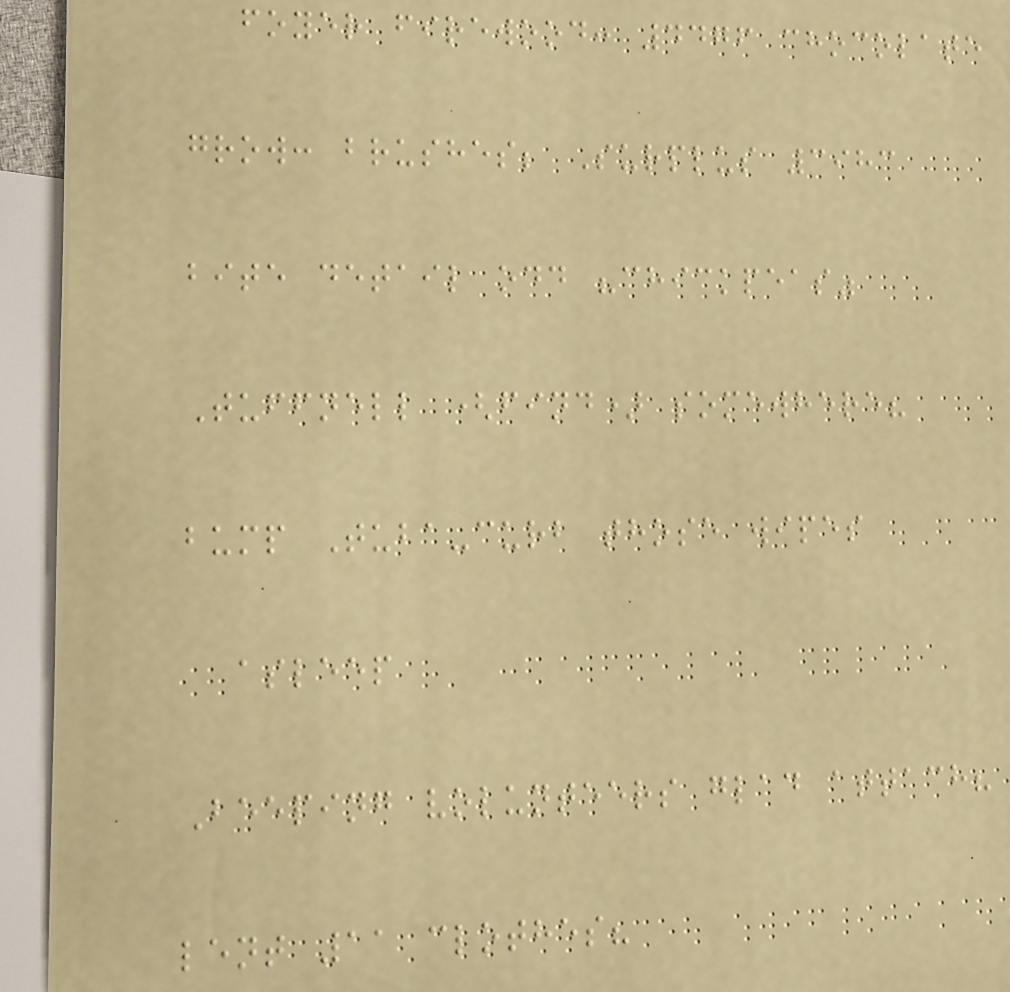foyer firewood: 4476 chocolate
grow: brushes; Surplus 3983
bite detail odd "chickpeas"
Tuffnell (find) somewhere?
bump Tuba-curb those wipes
asleep
Beeping volunteers glad attach?
lent 11 clothes?
